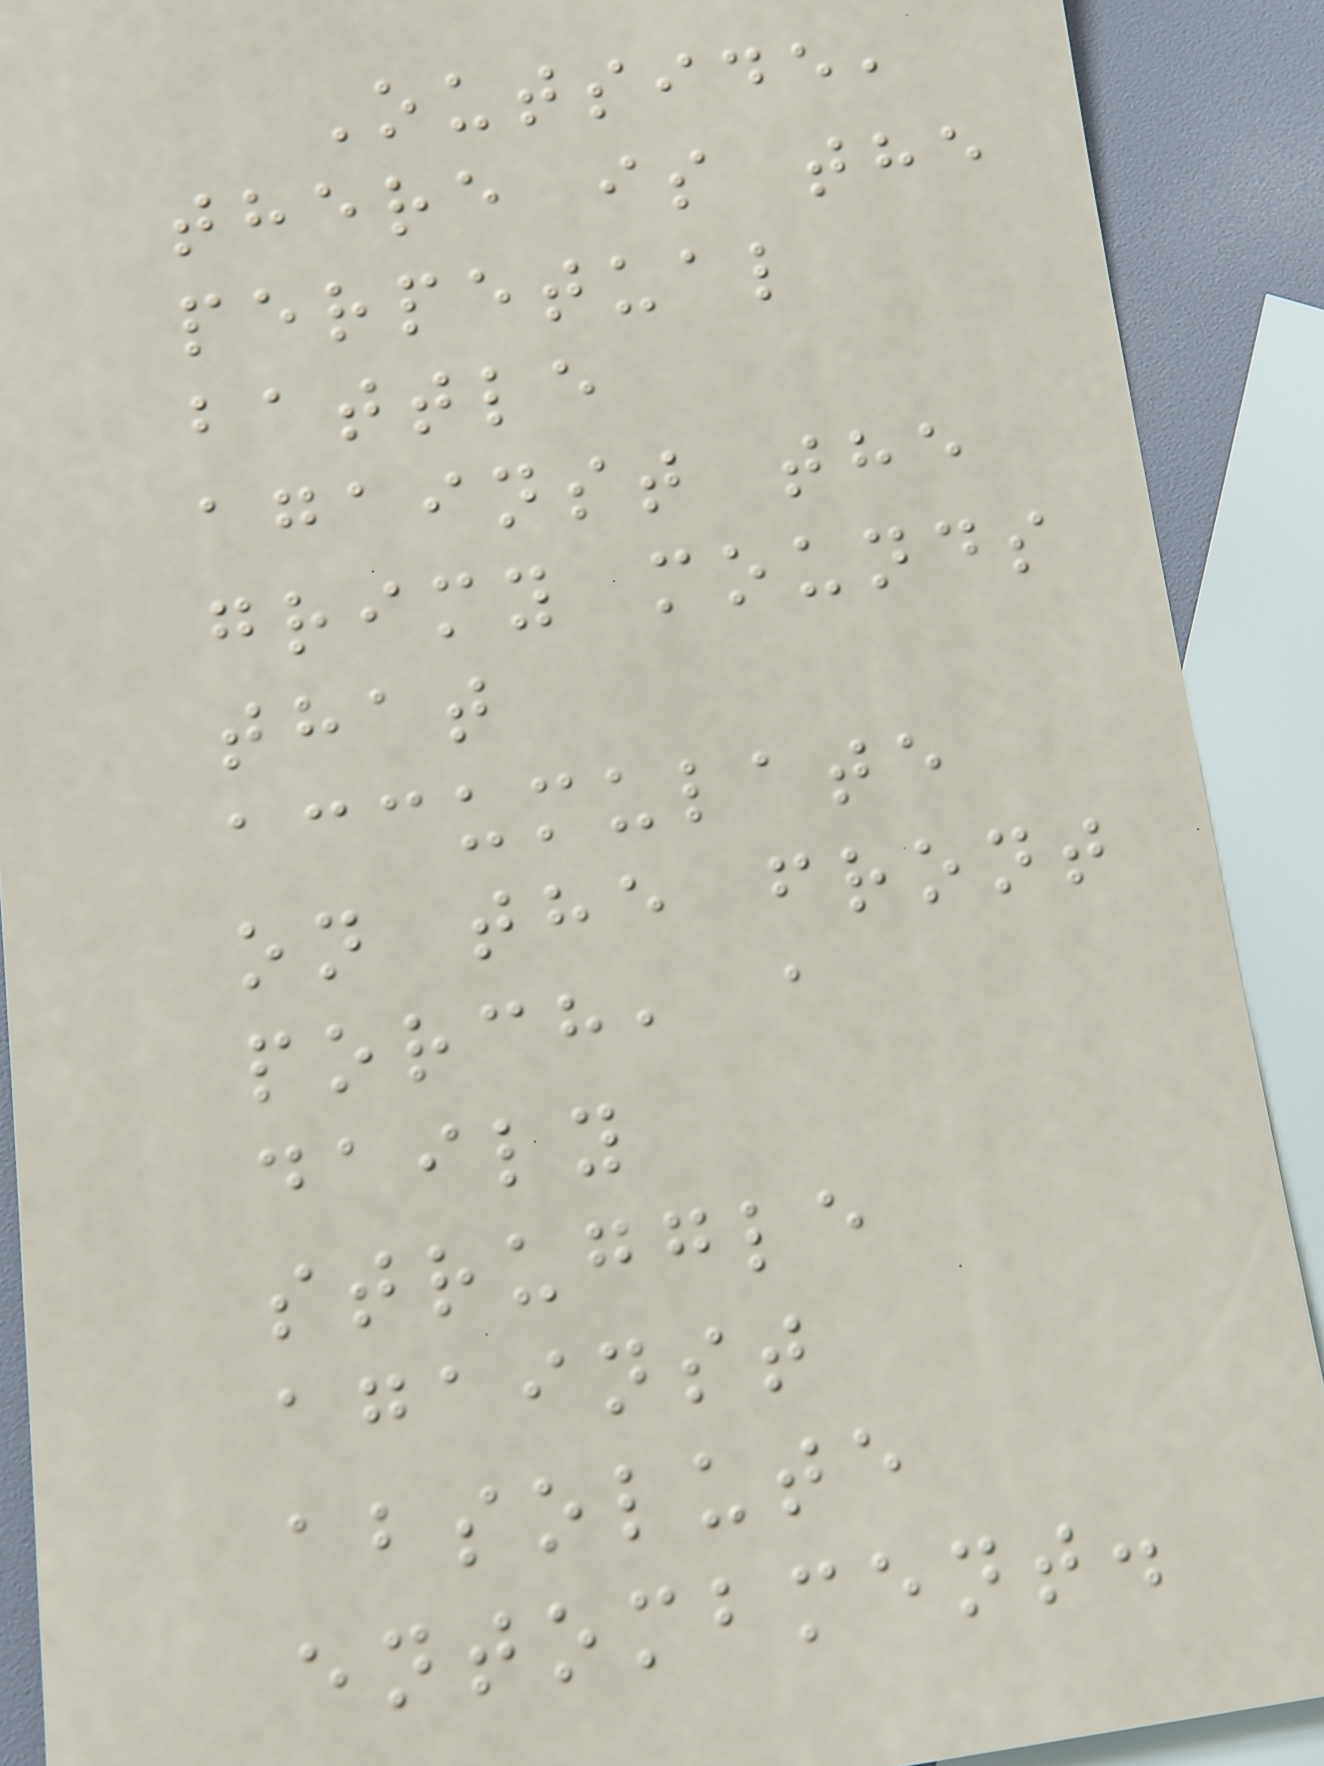Outside,
there is the
perpetual
battle
against the
grimy mounds
that
accumulate
on the front
porch, a
daily
struggle
against
absolute
entombment.
